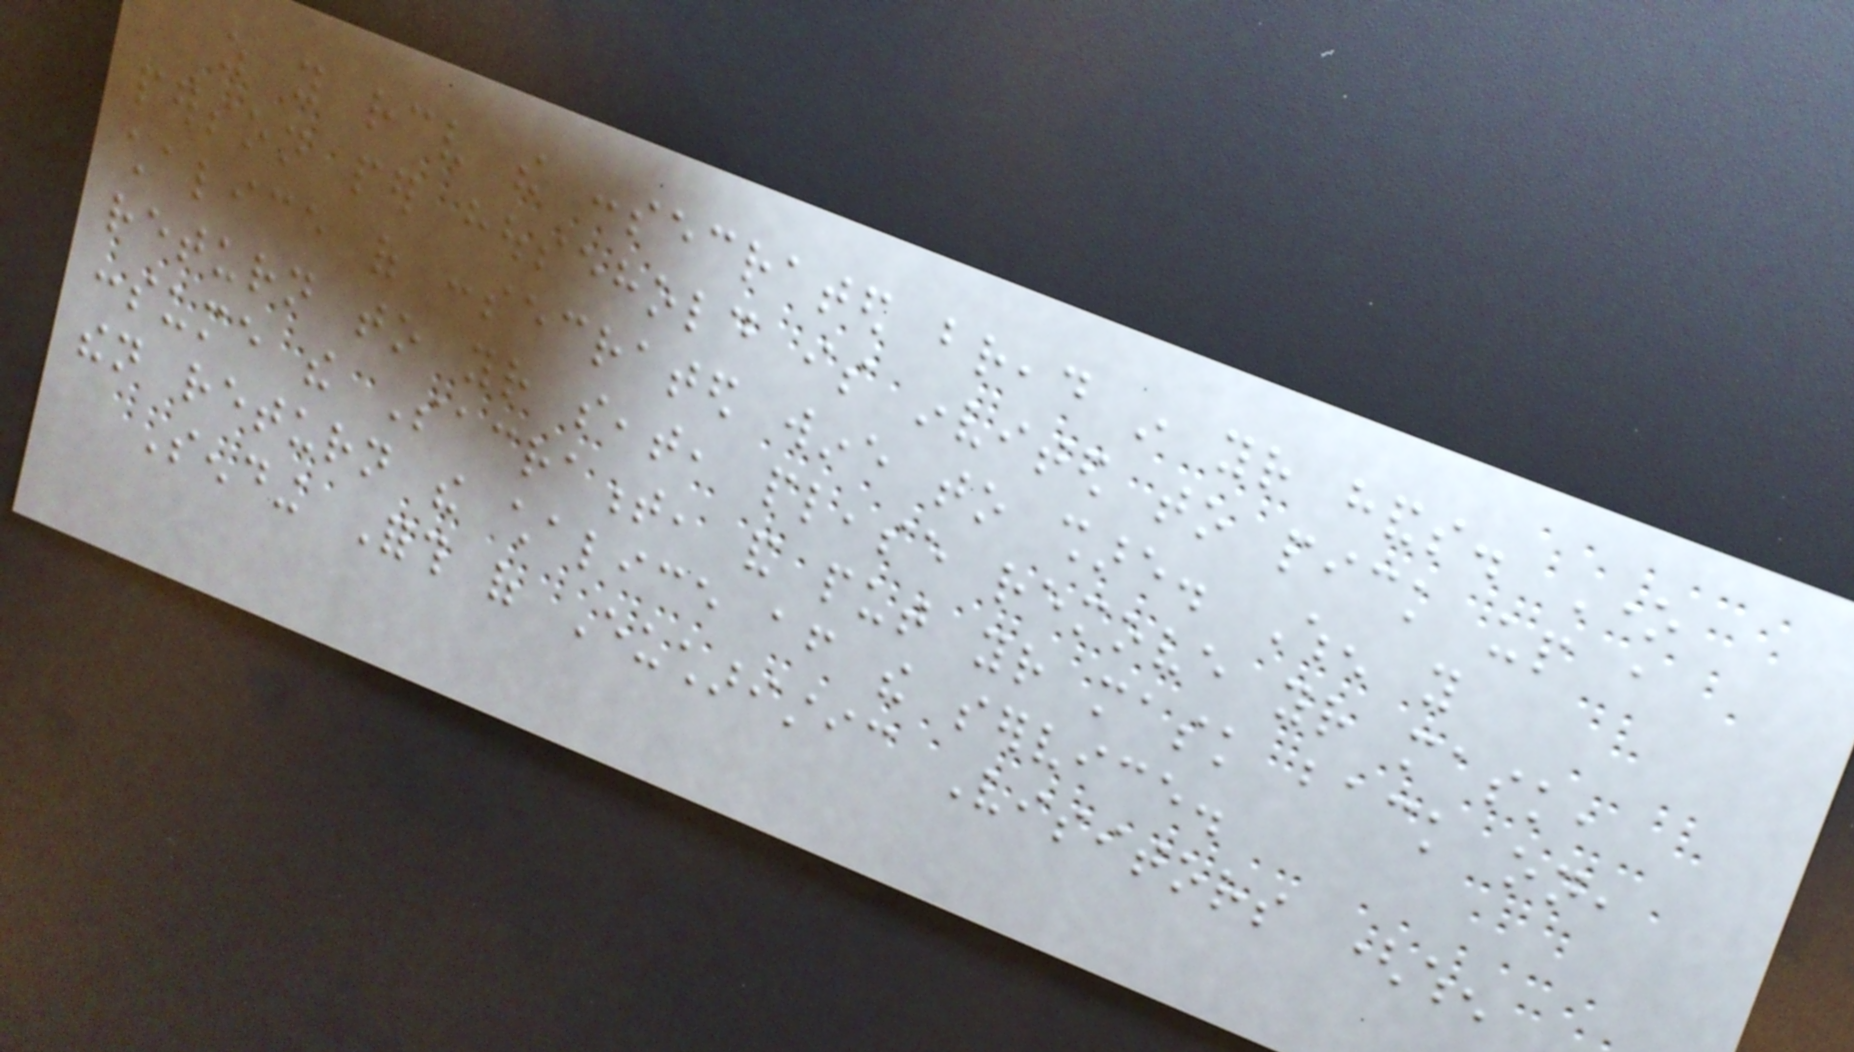as you receive the consecrated bread in your hands. One
person per household is invited to pick up a
chalice of consecrated wine to share. When you
return to your seat, please remove your mask,
consume the Sacrament, and put your mask back on,
then return the chalice after the service.
Sending Forth of Eucharistic Visitors (when
